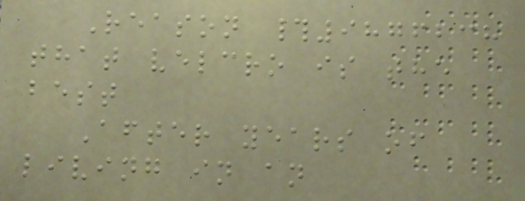Reason #9876238
that velcro is the
best
After years of
living in an
